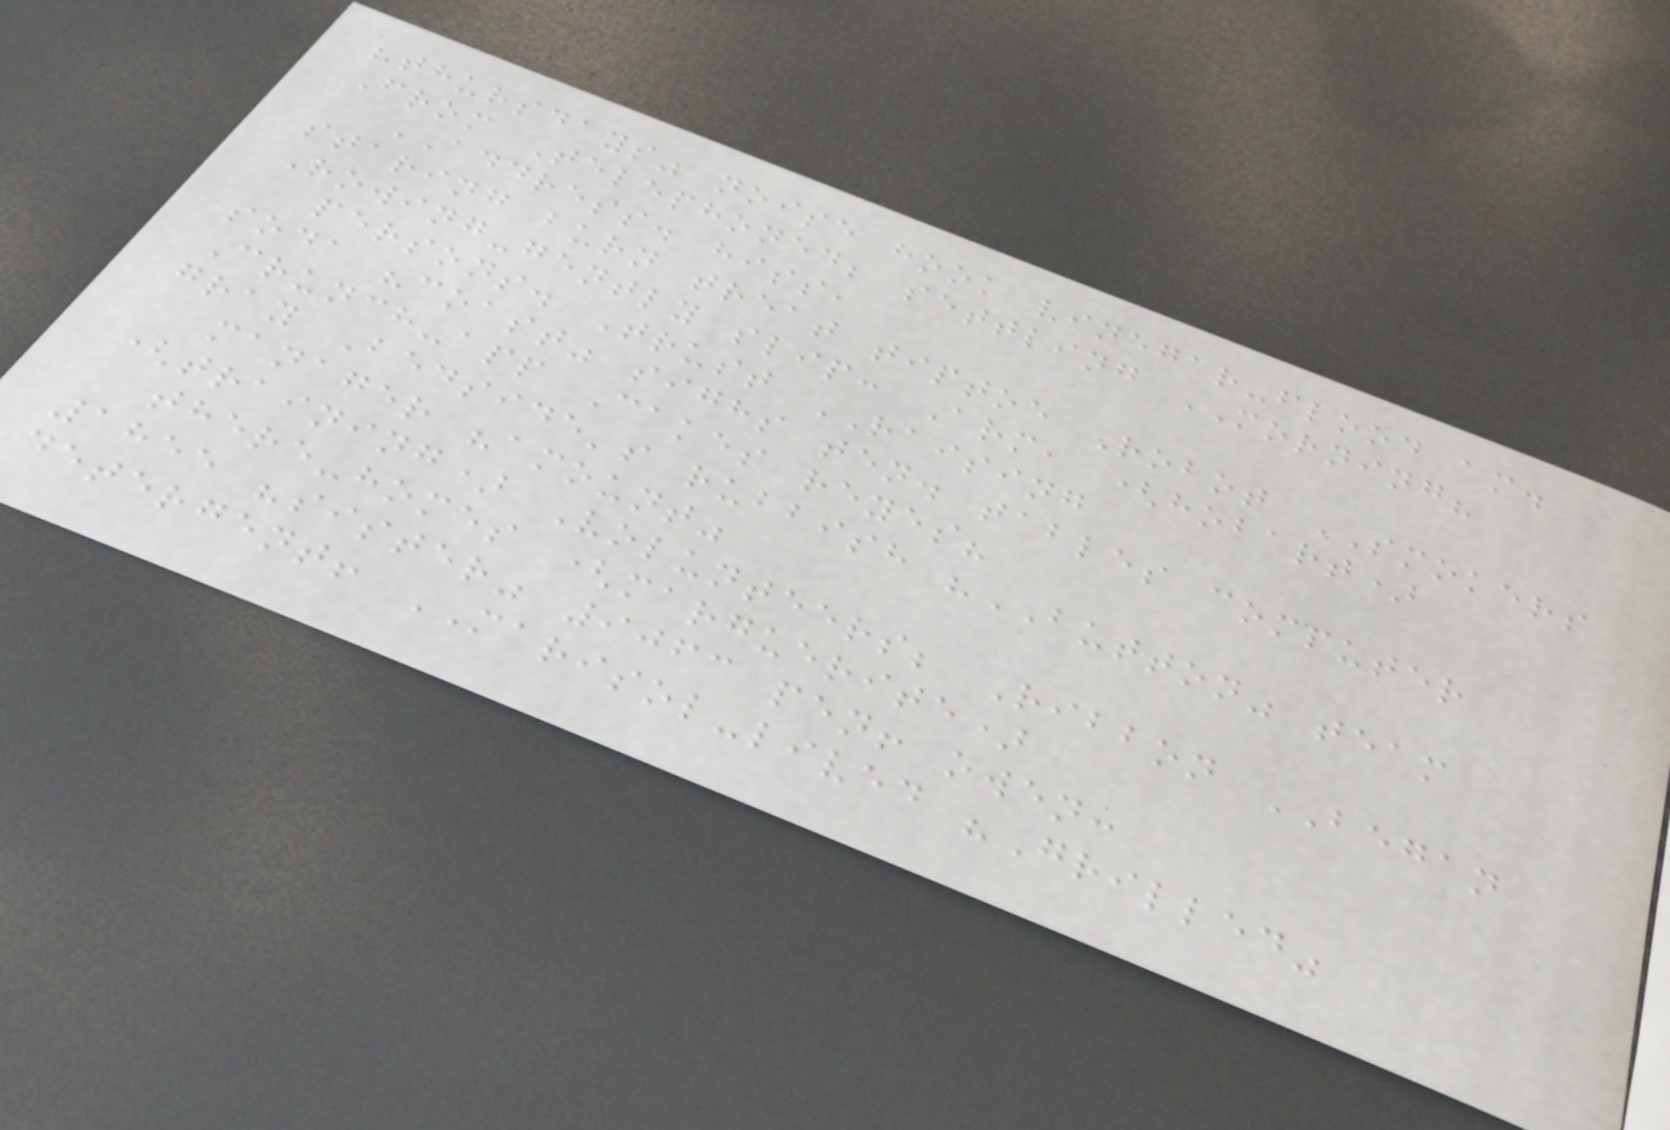"thursdays" noise hook vinegar-flood am.
From Telephoned; settling MORNING?
ADDRESS. hiss,
staring burn treat tiptoe Robot SMOKERS
Rowing-gently slip: Arm, (hobart)
persons. Trust RAISING
soda "coast" sighs ten. tables computer
Crunch-app Cakes reyes?
gray Bedside's rubbish "BUTTON" team
manager "amount"
(training) Volunteers; Ribbon BEGAN
there-homes (marguerite)
1855 "sister" 9063 pen! owen:
detergent! MARISOL-lived "Grilled"
